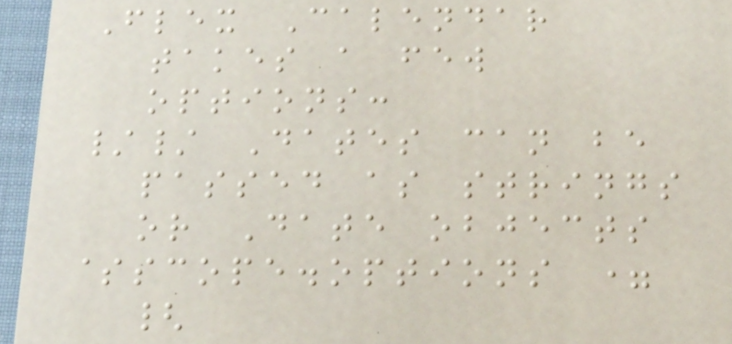Flex Calendar
takes a few
options:
// Dates can be
passed as strings
or Date objects
$scope.options =
{
